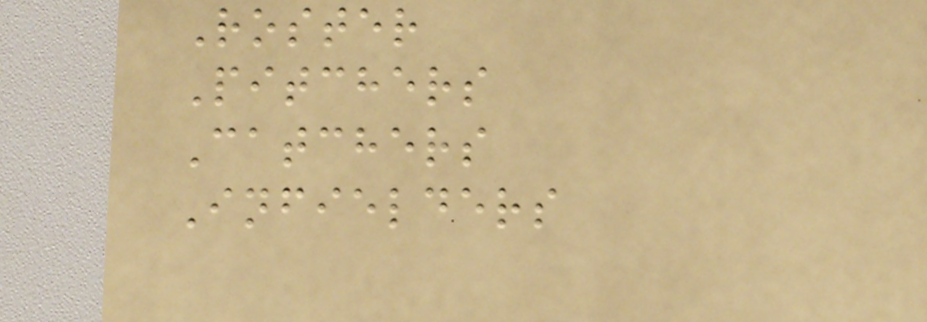Roster
Pitchers
Catchers
Infielders
